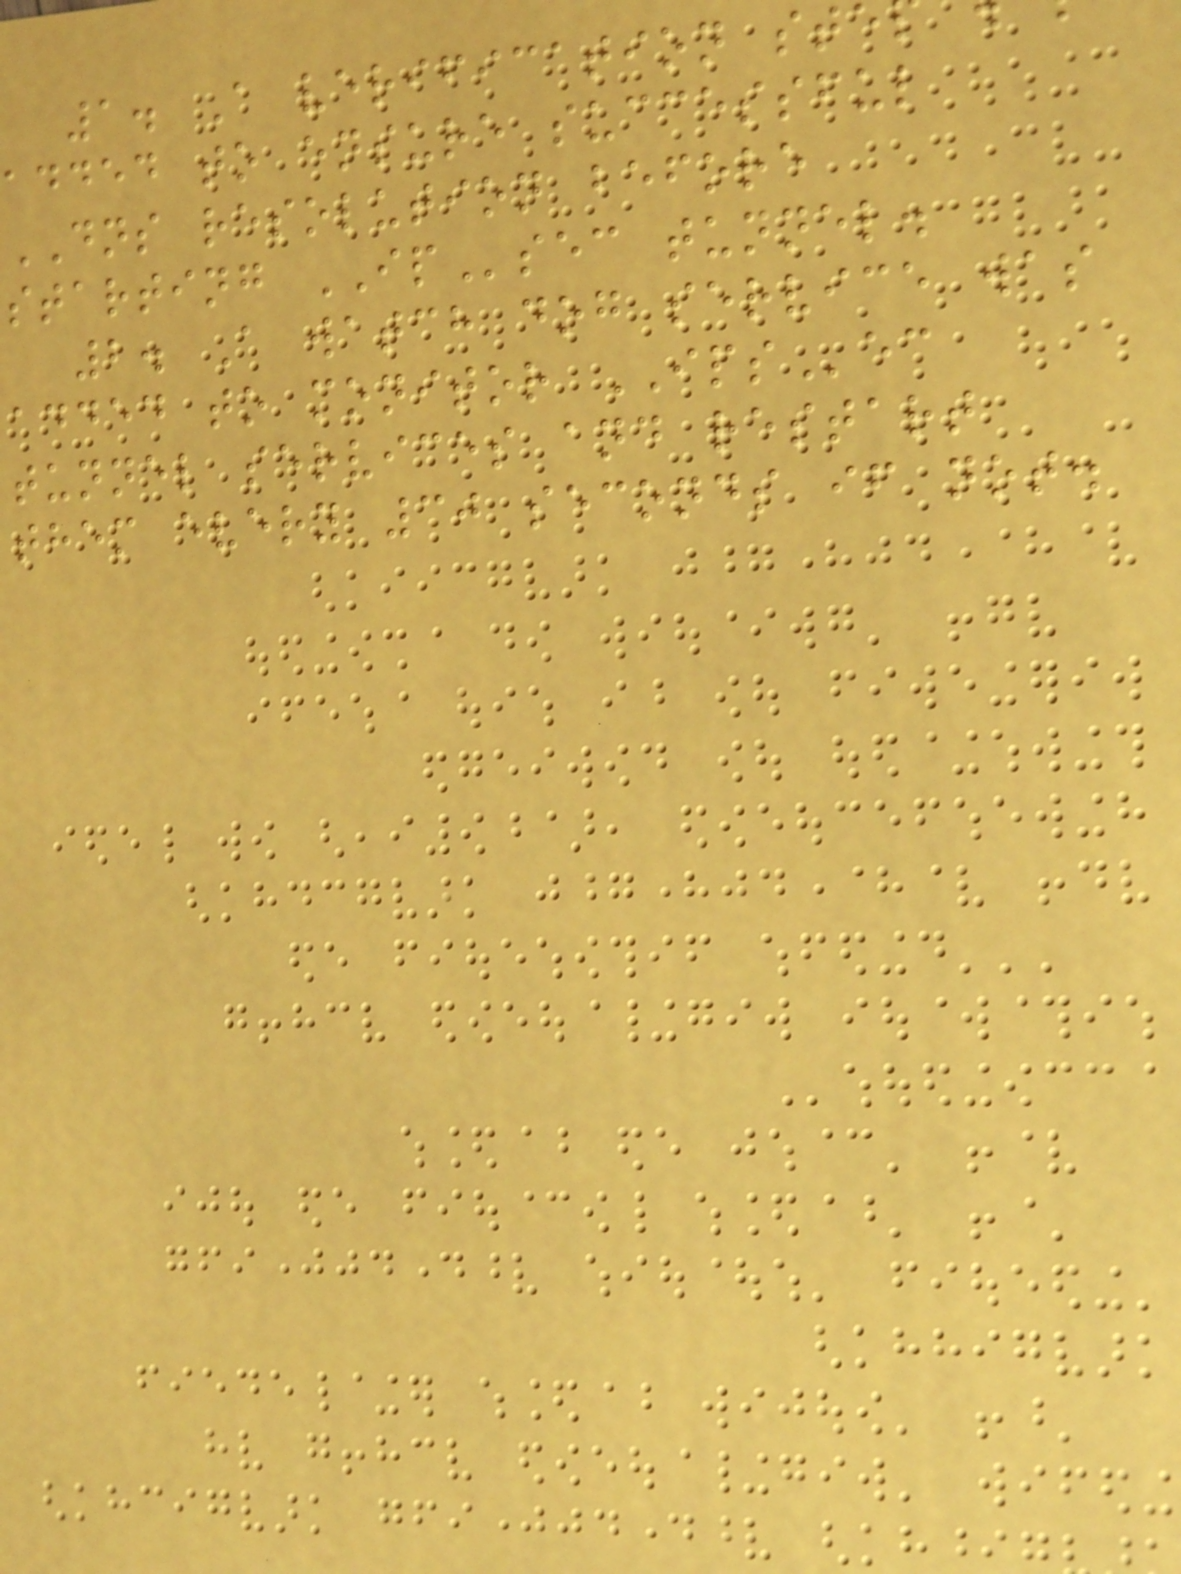1. A verification st
added to ensure successful
DNS resolution before
starting IPsec tunnel.
2. A watch dog service was
added to monitor IPSec
tunnel services and restart
them every 30 seconds if not.
